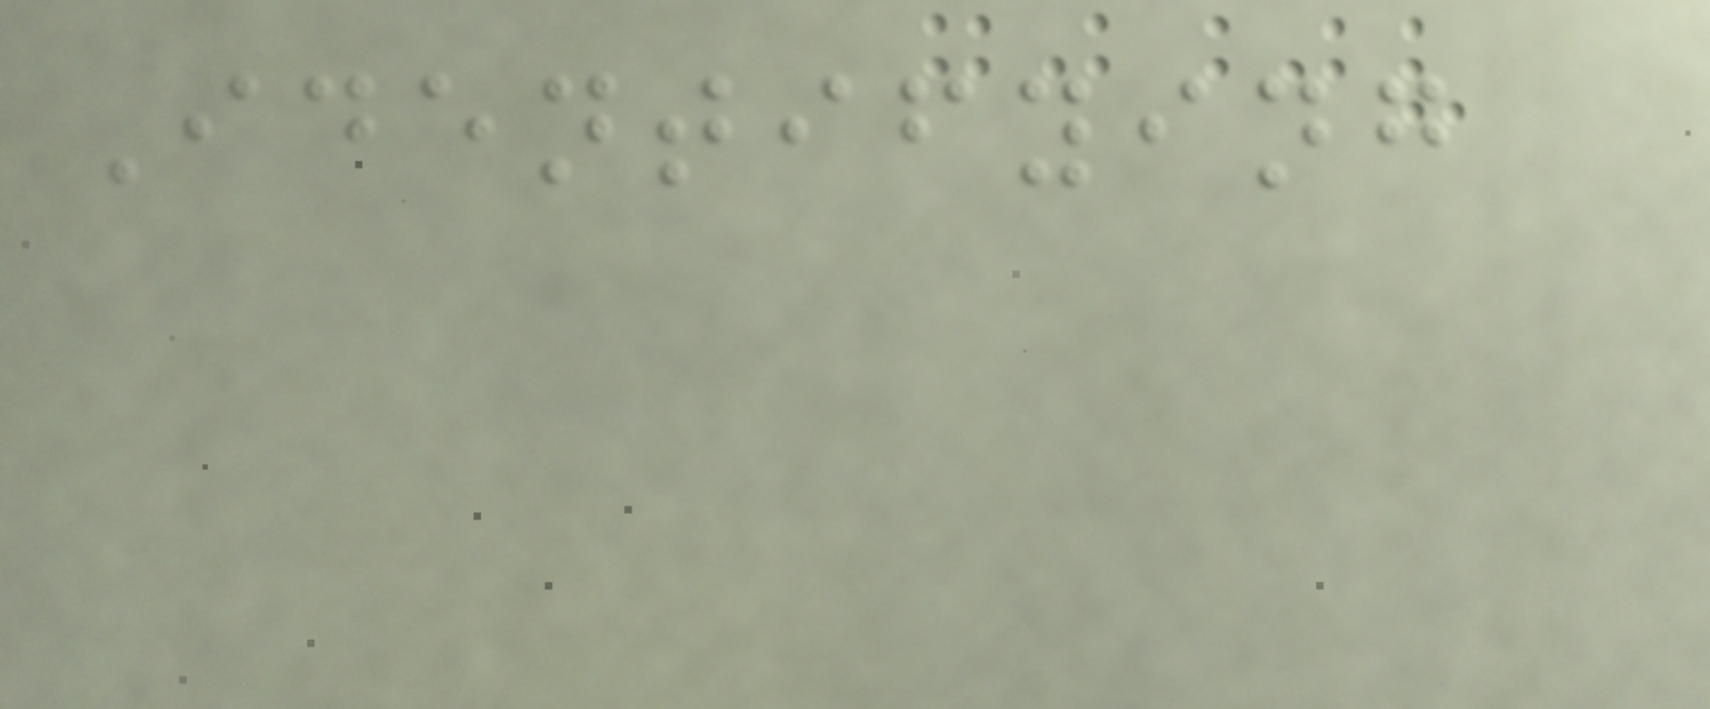Identifying
